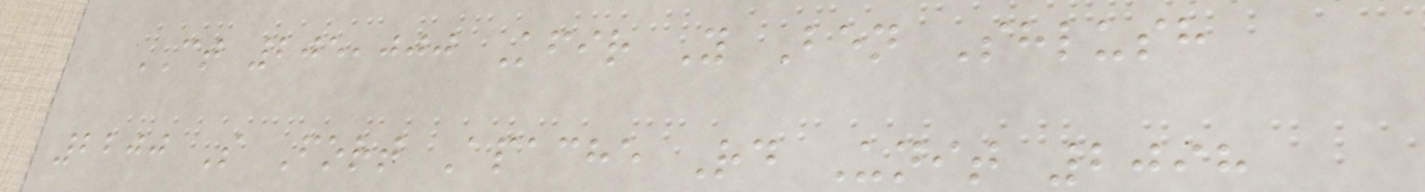CT 205,000 Kfir Y Ben Shlush
2200 S Fort Apache Rd Unit 2098
